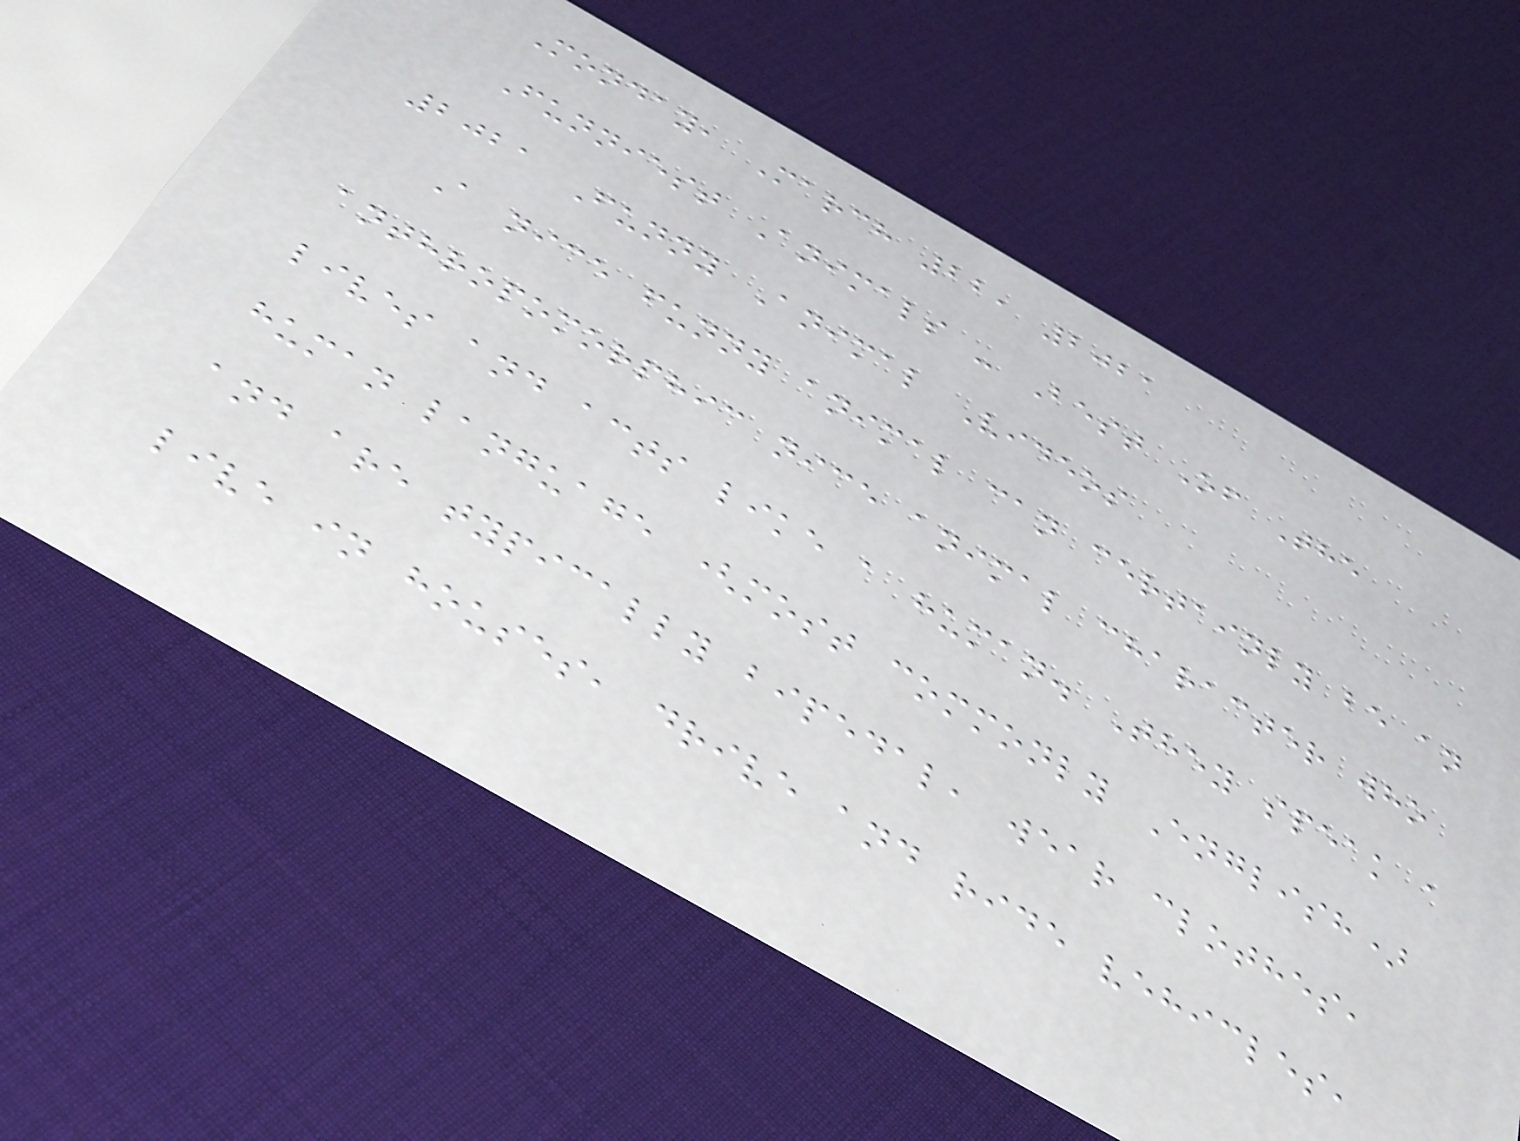Monday, March 22, 2021
Funniest Animals - Best Of The
2021 Funny Animal Videos
A nice funny animal can certainly be an
anthropomorphic nice animal character who
lives and acts like a human. They speak a
human language (most commonly English)
and are typically bipedal, wear clothes,
live in houses, drive and ride vehicles,
